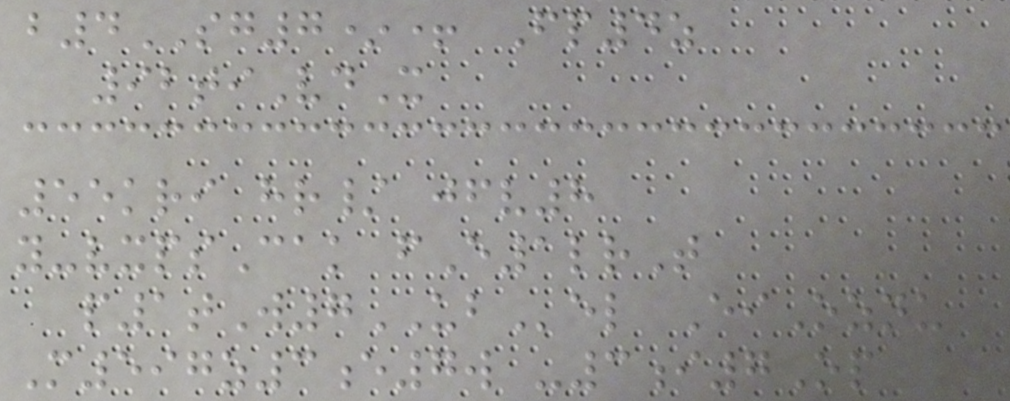b4SG7*+ Fp4z
92tiVdX
55kri hr/ jfv8
y-vxpsCak fE1lrT
p1tW7UBel EiOznu
M597z3e7w -3i7Op
